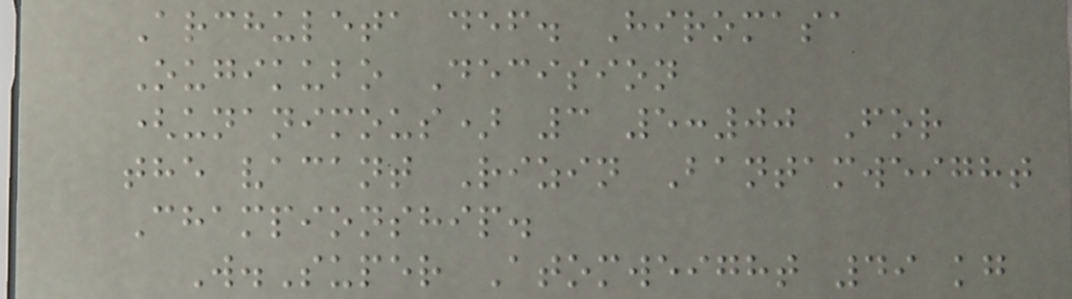Archuleta def. Hiromasa
Ougikubo Decision
(unanimous) 3 5:00 For
the vacant Rizin Bantamweight
Championship.
W.Super Atomweight 49 kg
